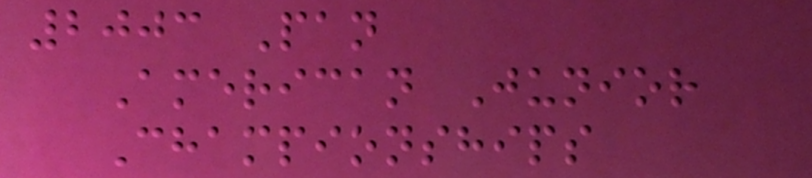2003 Pan
American Junior
Championships
